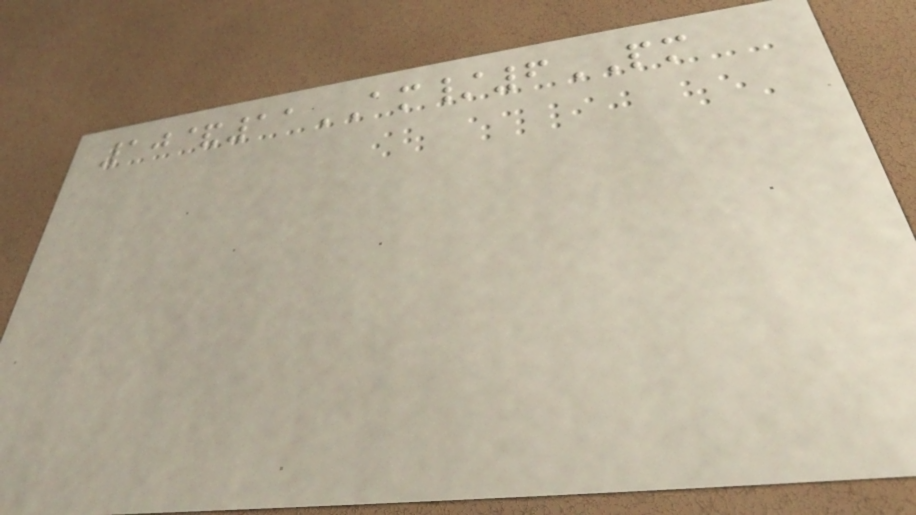10&11AM/6PM
